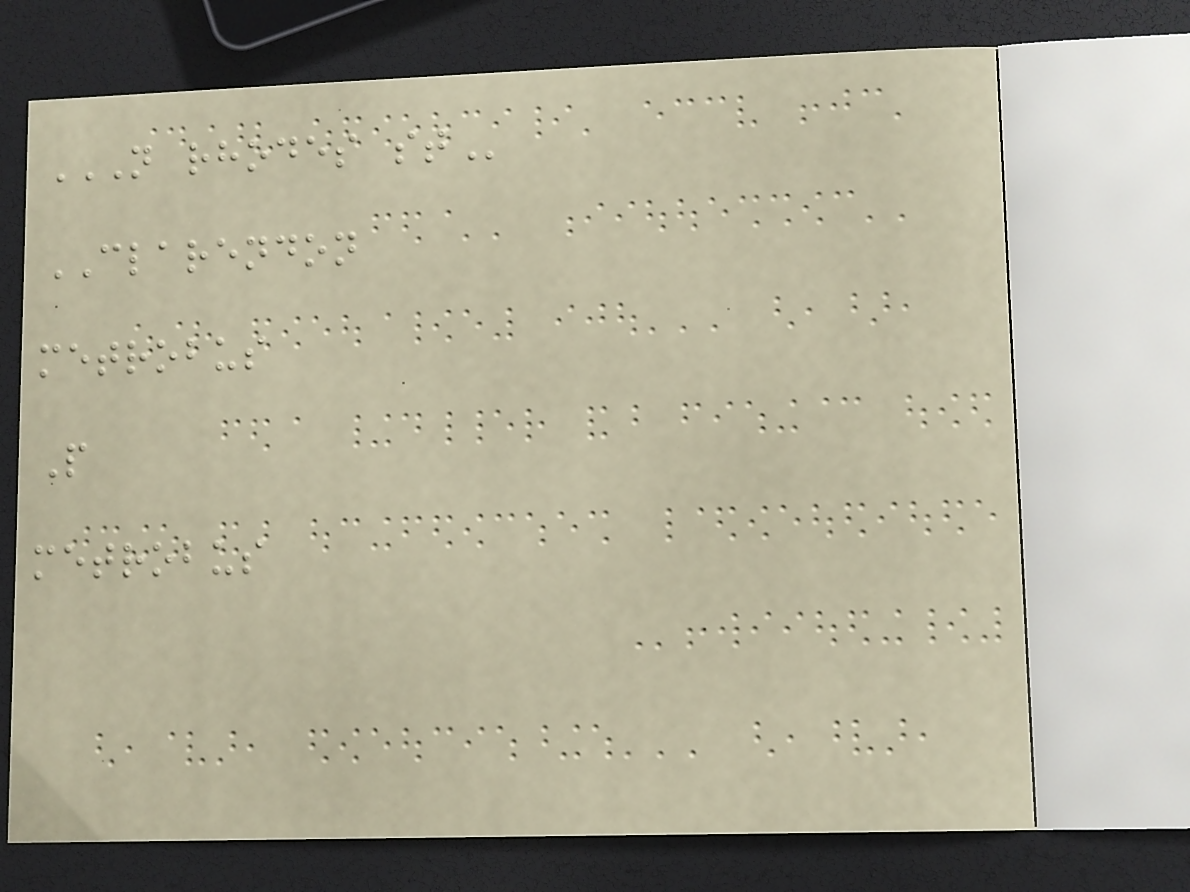N RHODES ST
CLARENDON
metrobus
P
metrobus
